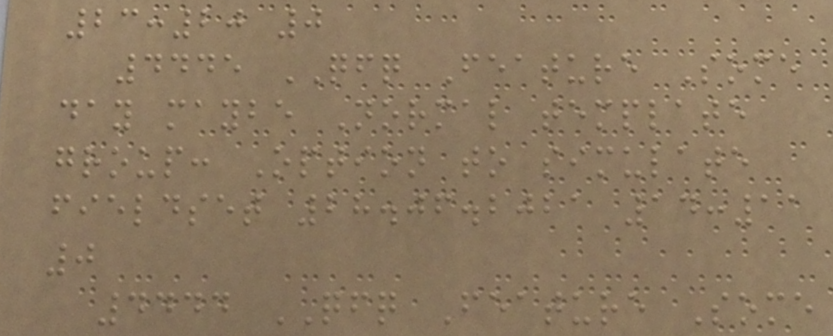23:20 0
4445 QFQ Feature Some
day maybe Normal template
group: Option to simulate
fieldset 28.06.2021 14:11
0
4444 QFQ Feature Some
